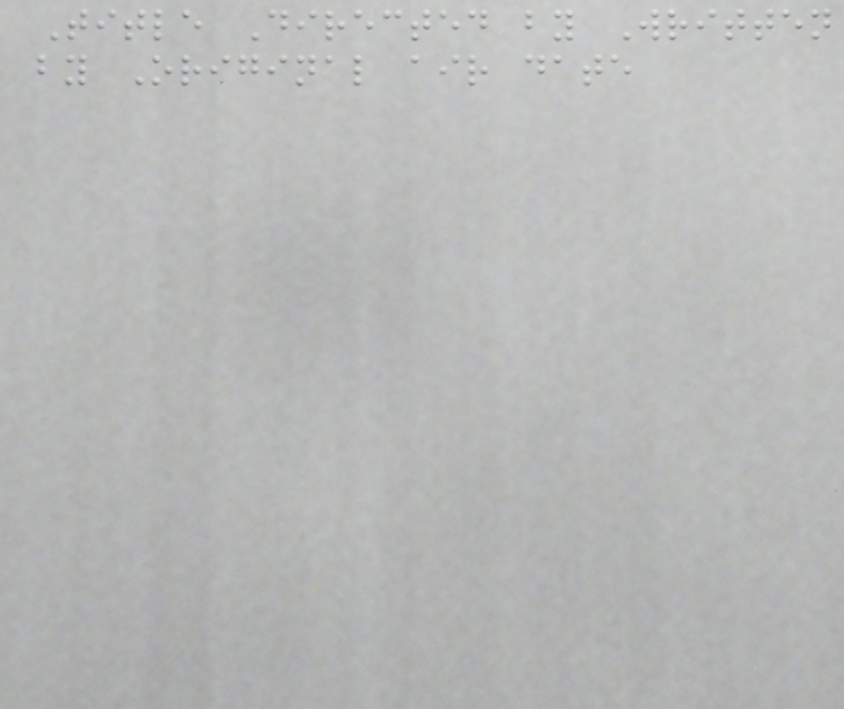Title Directed by Written
by Original air date
